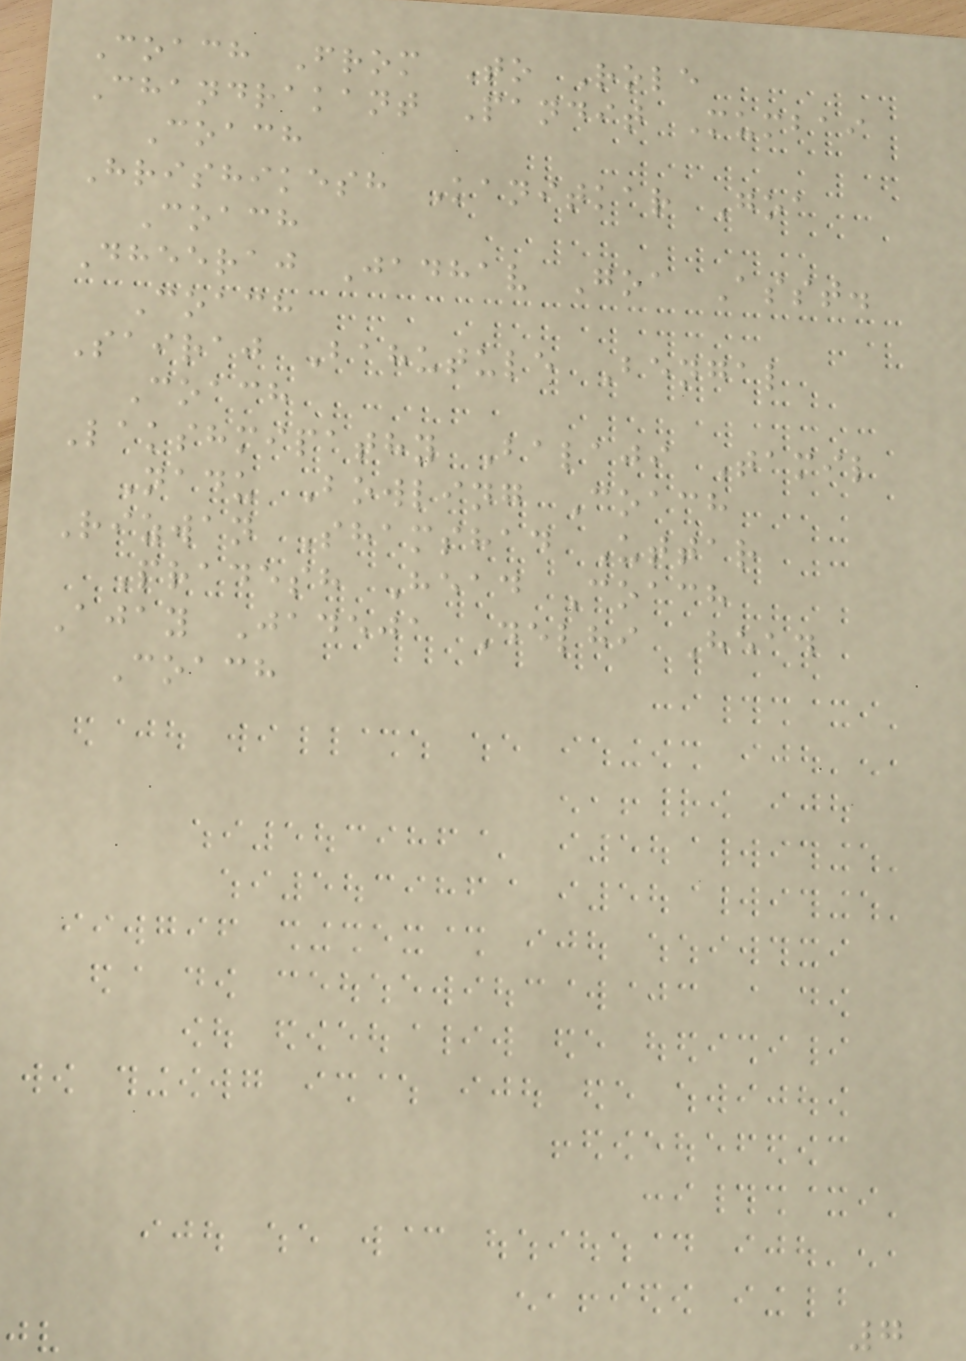Coach From To Role
Chandrakant Pandit Mumbai
Coach
Hrishikesh Kanitkar Goa
Coach
Dheeraj Jadhav Goa Asst.
Coach
Sairaj Bahutule Bengal
Coach
Lakshmipathy Balaji Tamil
Nadu Bowling Coach
Rizwan Shamshad Uttar
Pradesh Head Coach
Ajay Jadeja Delhi Head
Coach
7
